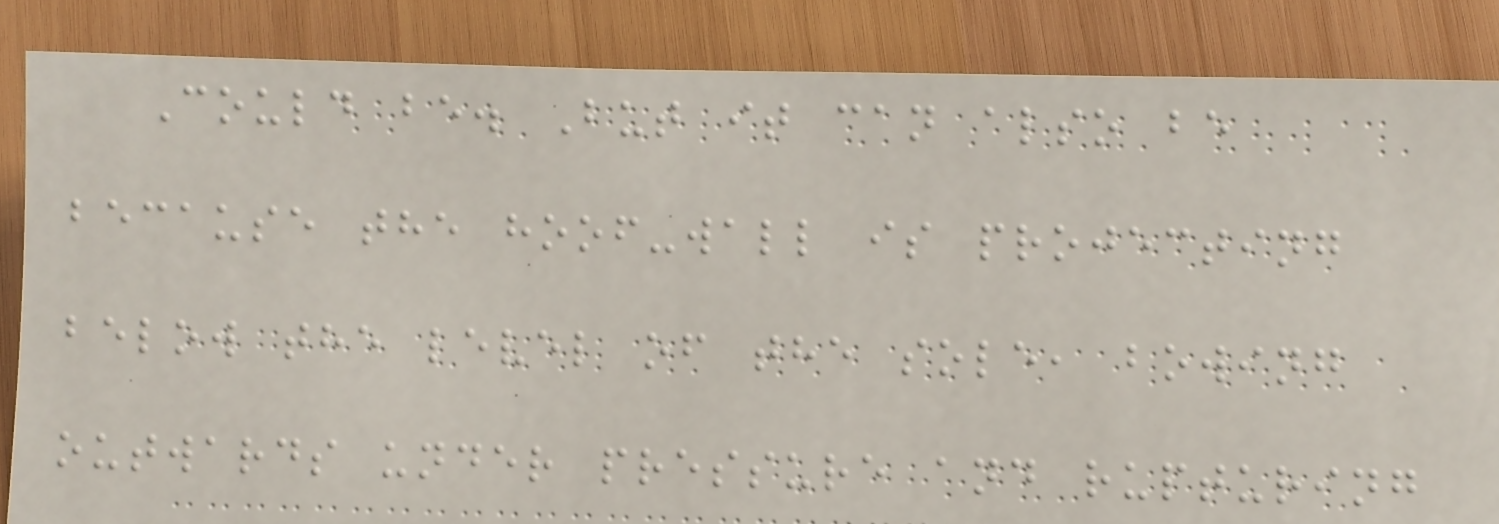Could be. But it can also be
because the hoof-wall is projecting
below the level of the sole, bowing
outwards under pressure and rupturing
